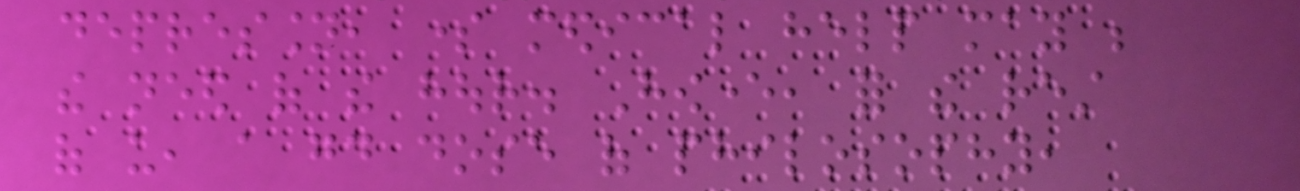depression, some medical help may be
the need of the hour. However, for the rest
of us, a good dose of philosophy,
